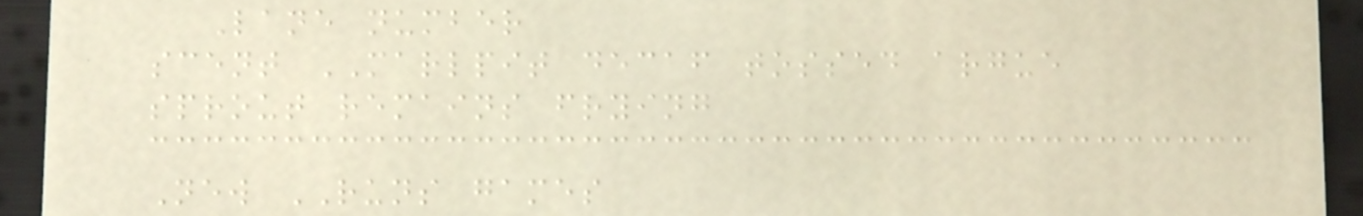Lane number
scent MARLPIT decaf tossed argue
sprout remains frying
New RUNS games
